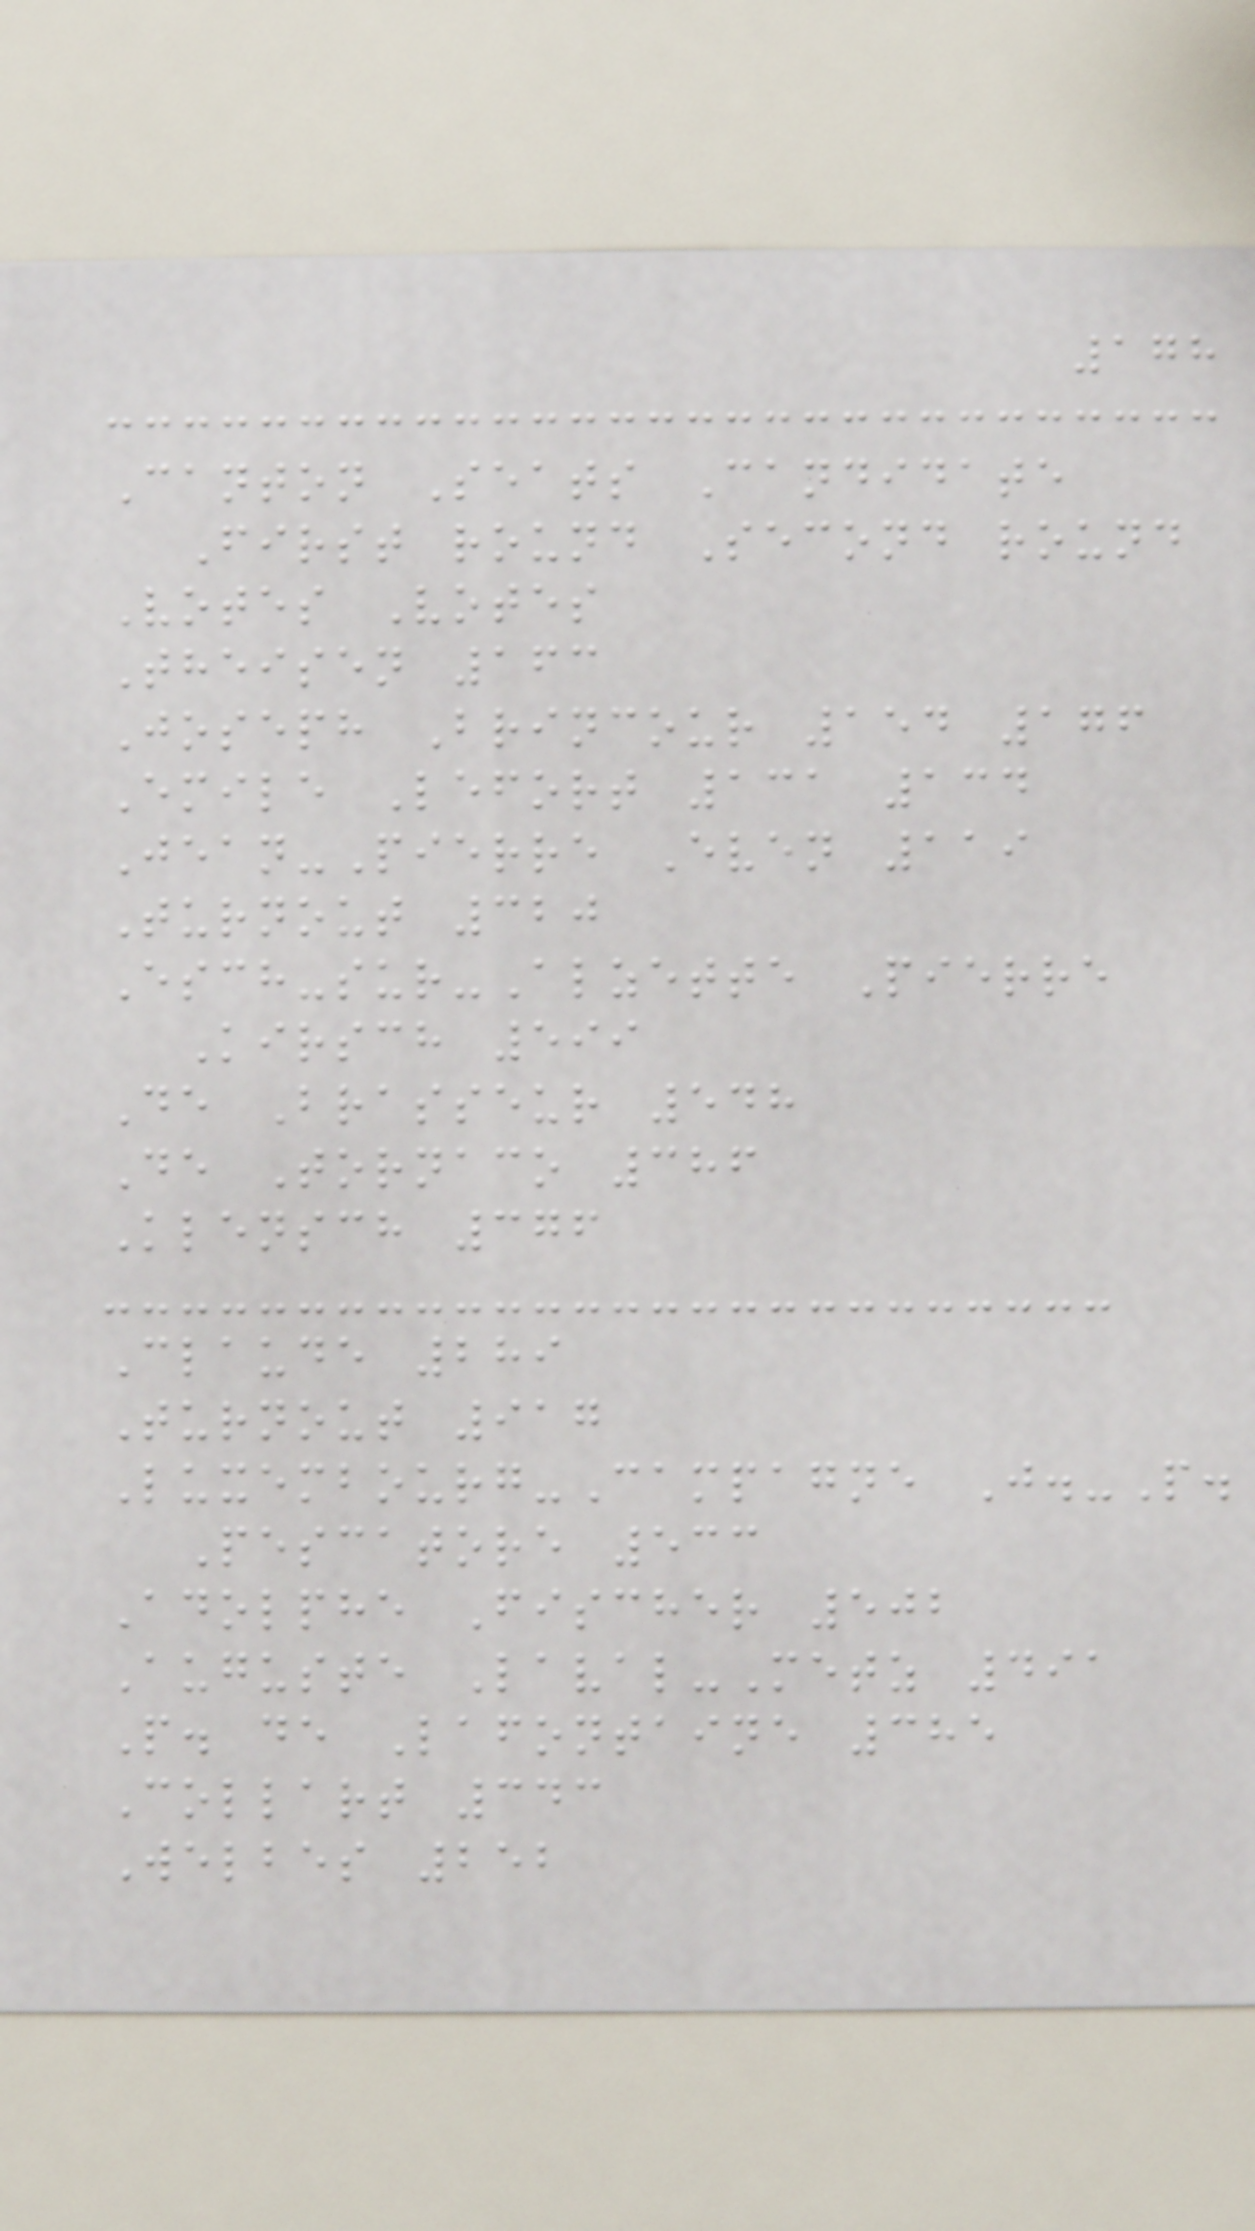178
Canton Seats Candidate
First round Second round
Votes Votes
Theisen 163
Joseph Brincour 154 176
Emile Lefort 131 134
Jean-Pierre Even 119
Turnout 320
Esch-sur-Alzette Pierre
Kirsch 599
De Brasseur 548
De Tornaco 386
Klensch 376
Claude 289
Turnout 917
Luxembourg-Campagne J.-P.
Pescatore 533
Adolphe Fischer 502
Auguste Laval-Metz 491
P. de Lafontaine 385
Collart 343
Welbes 252
